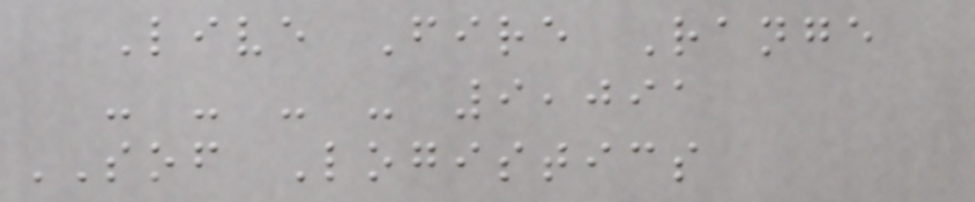Live Fire Range
- - - - 9,091
SOF Logistics
